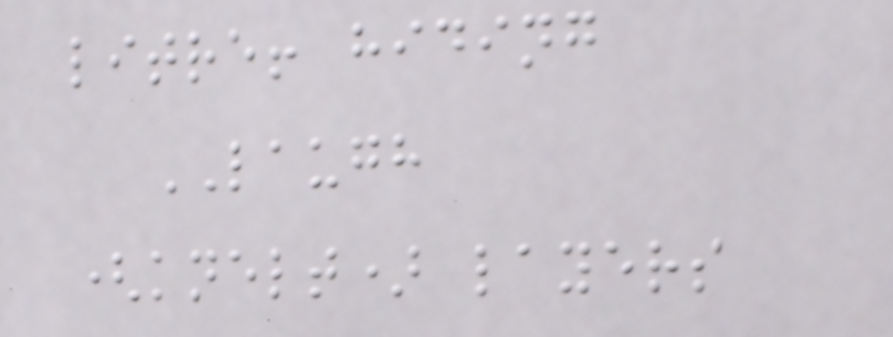litre! hiding
LAUGH
(knelt) layers
